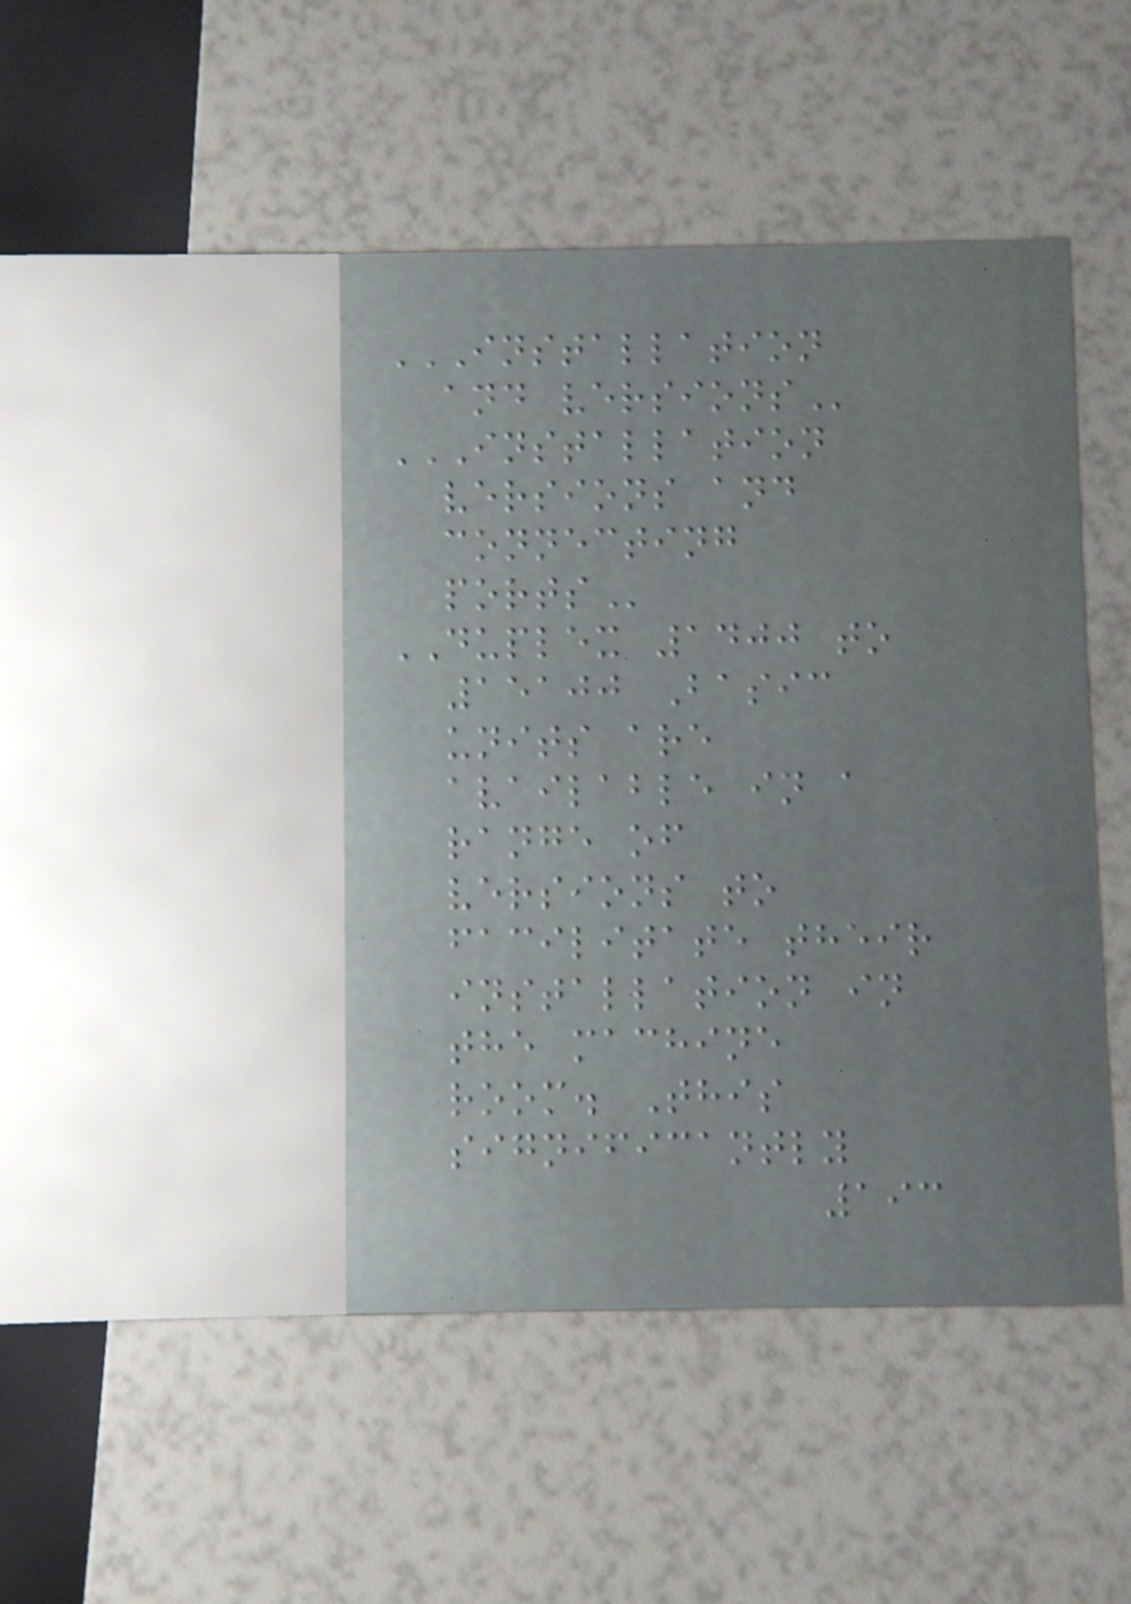INSTALLATION
AND VERSIONS
INSTALLATION
VERSIONS AND
CONNECTING
PORTS
DUPLEX 1400 to
15100 Basic
units are
available in a
range of
versions to
facilitate their
installation in
the machine
room. This
significantly
193
